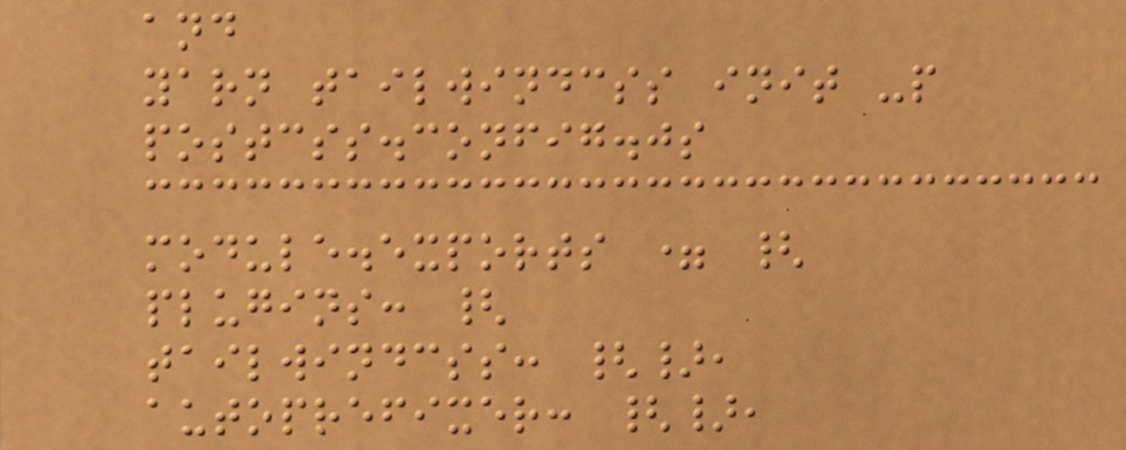and
yarn tailwindcss init -p
postcss.config.js
module.exports = {
plugins: {
tailwindcss: {},
autoprefixer: {},
